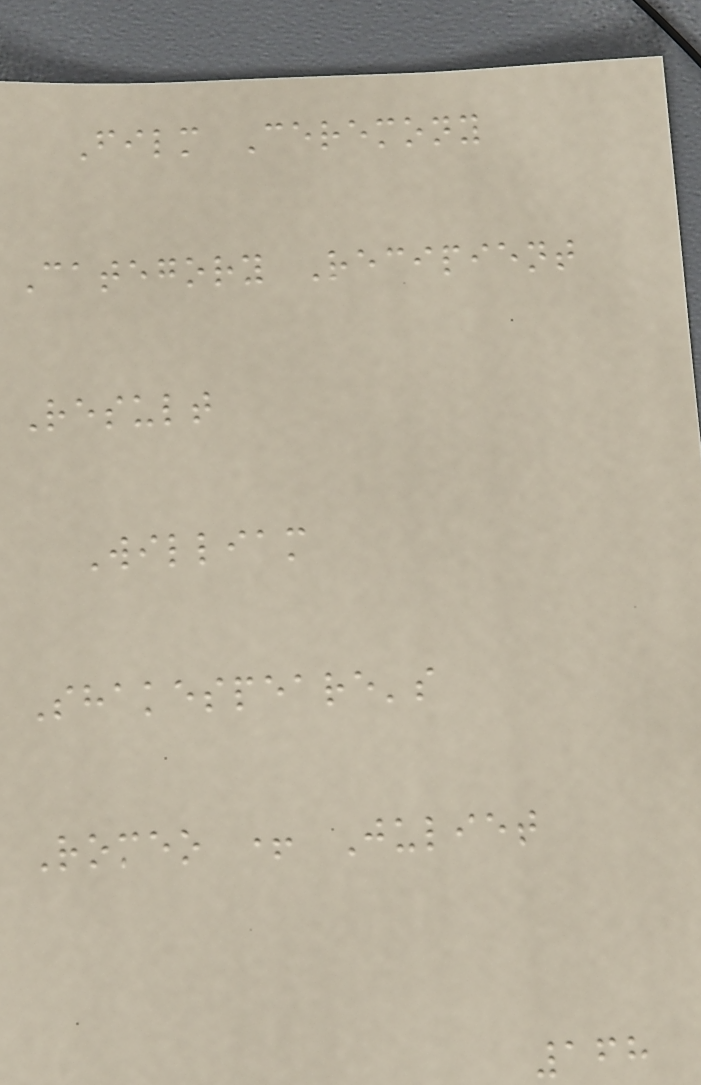Film Ceremony
Category Recipient
Result
William
Shakespeare's
Romeo + Juliet
168
